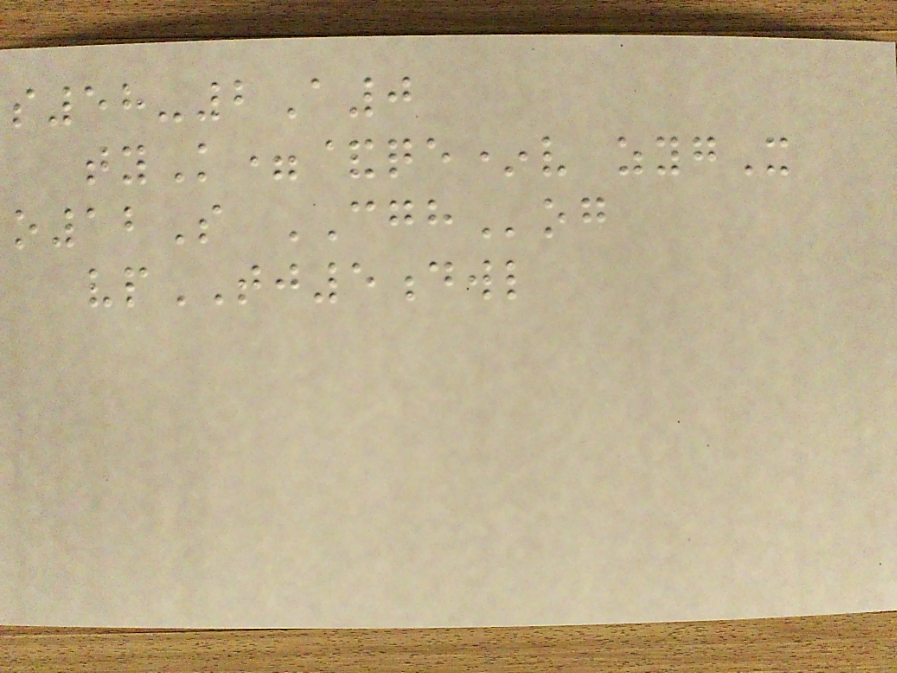s58-2A0
tyK=&qe*v zygX
o12S CGHog
vpTJ5dwl
